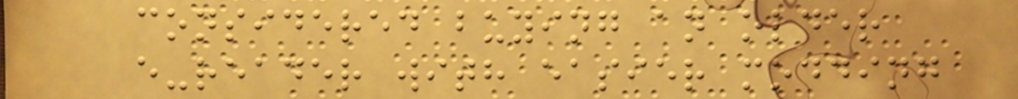considered buying an older
e-reader with easier modding
